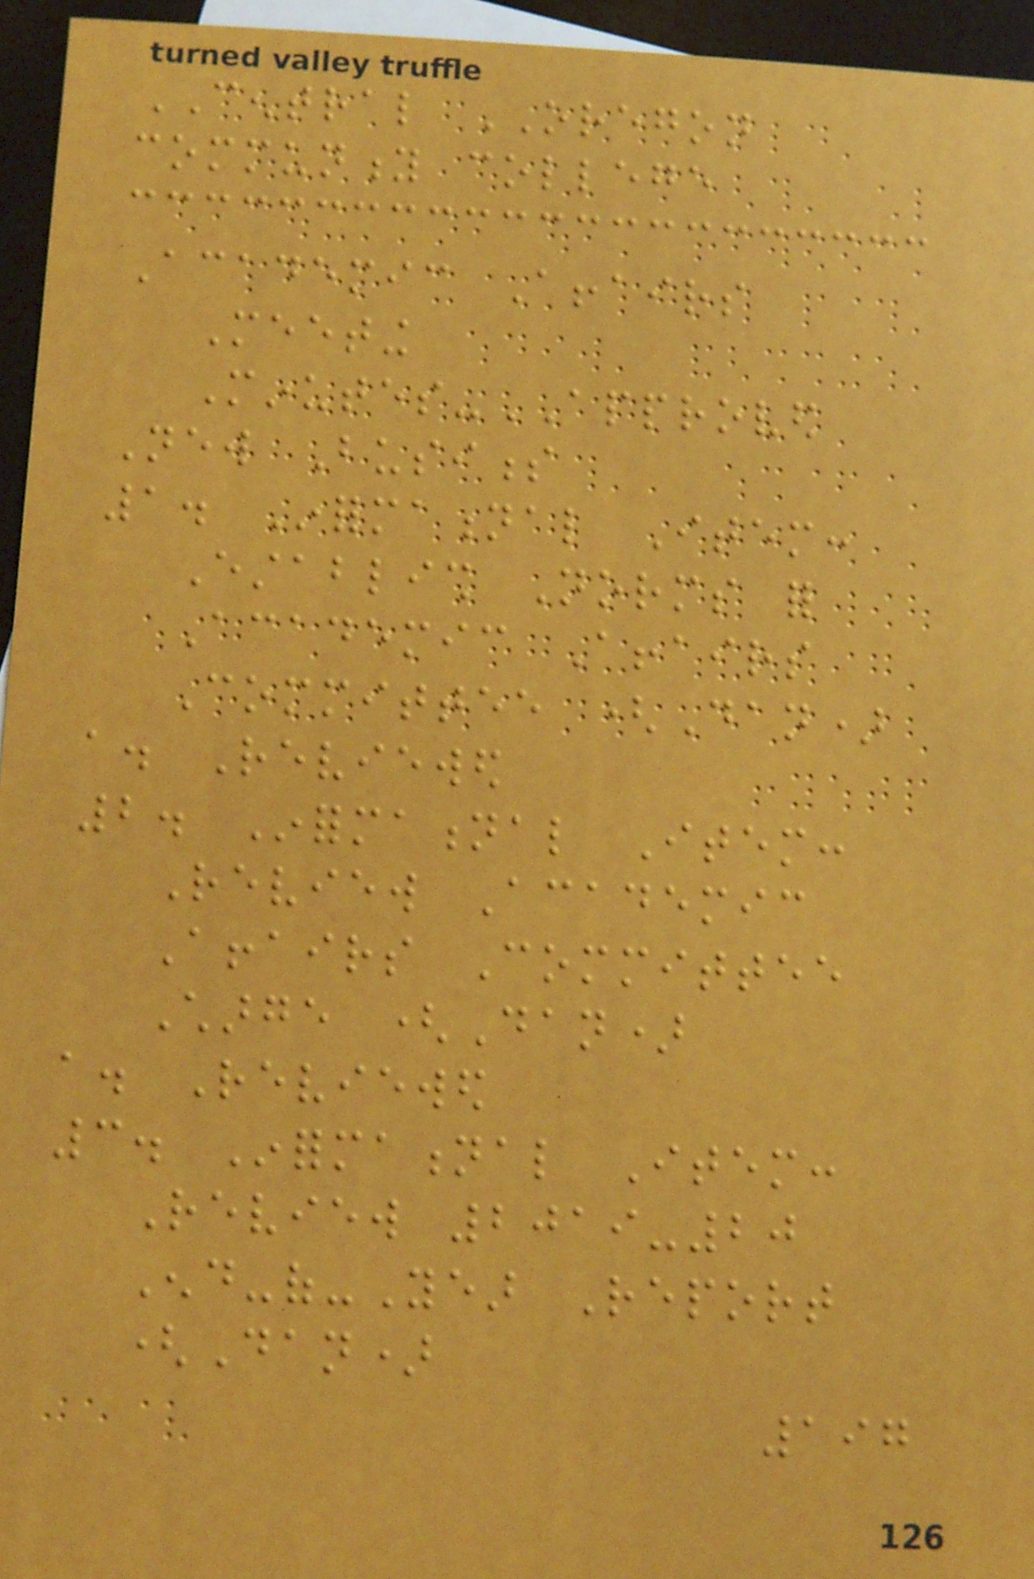CENTRAL OREGON
community college
Academic Affairs
Meeting
Minutes-APPROVED
New Business
1. Informational Item:
Establish Norms for
Academic Affairs
Committee (Dan)
a. Reviewed
2. Informational Item:
Review Academic
Affairs Committee
Charge (Dan)
a. Reviewed
3. Informational Item:
Review 2019-20
End-of-Year Report
(Dan)
197
